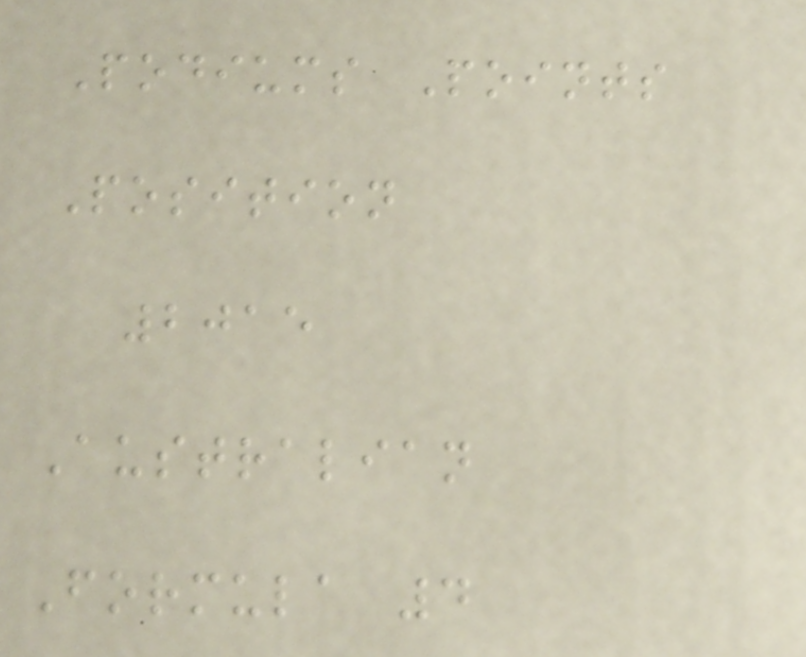Podiums Points
Position
2015
Australian
Formula 4
